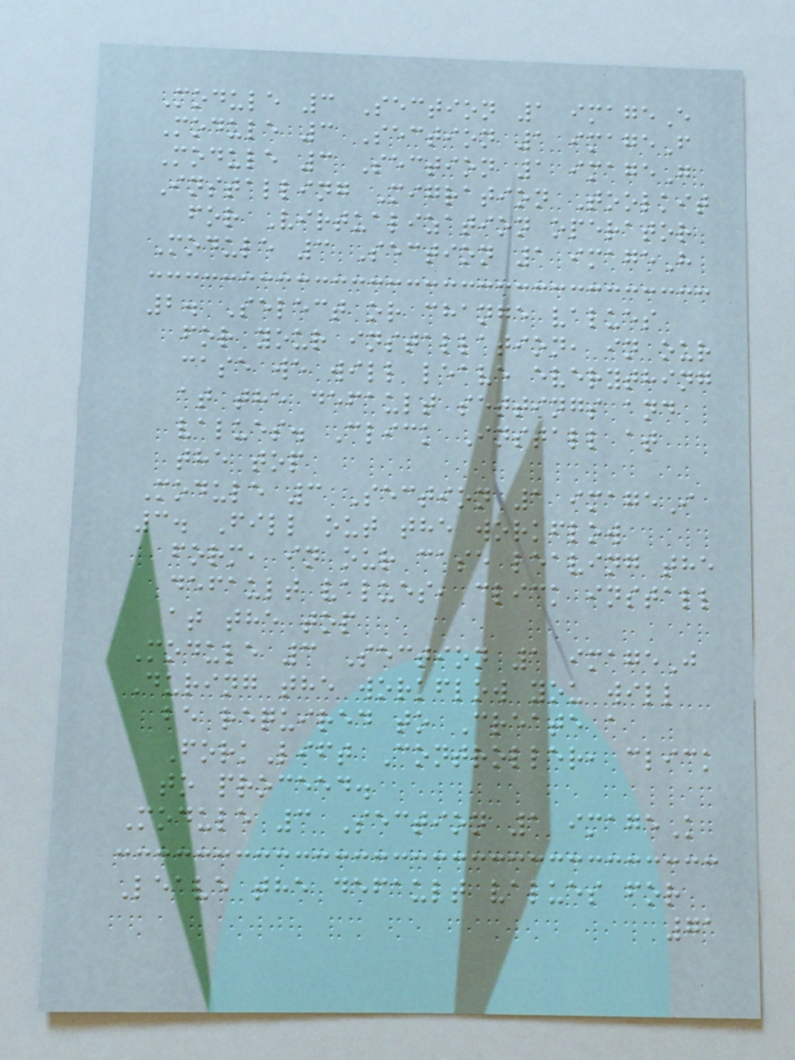Module 3 Section 1 imageE
Module 3 Section 1 imageF
Module 3 Section 1 imageG
Installing Migration Toolkit
for Virtualization operator
Module 3 Section 1 imageH
2. Select or change values
for your installation, in our
case we will leave everything
at the default settings and
values. Click Install at
the top
Module 3 Section 1 imageI
3. Fill out the workflow
form, in our case leaving the
default values, click install
at the top
Module 3 Section 1 imageJ
During the workflow you will
be required to Create a
ForkLift Controller, click
to proceed.
Module 3 Section 1 imageK
Leave the default values for
71
